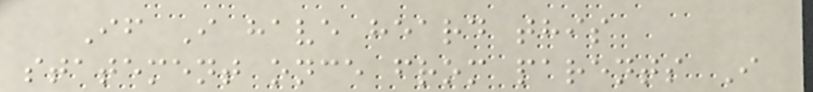If I have heard this
statement once from parents I
